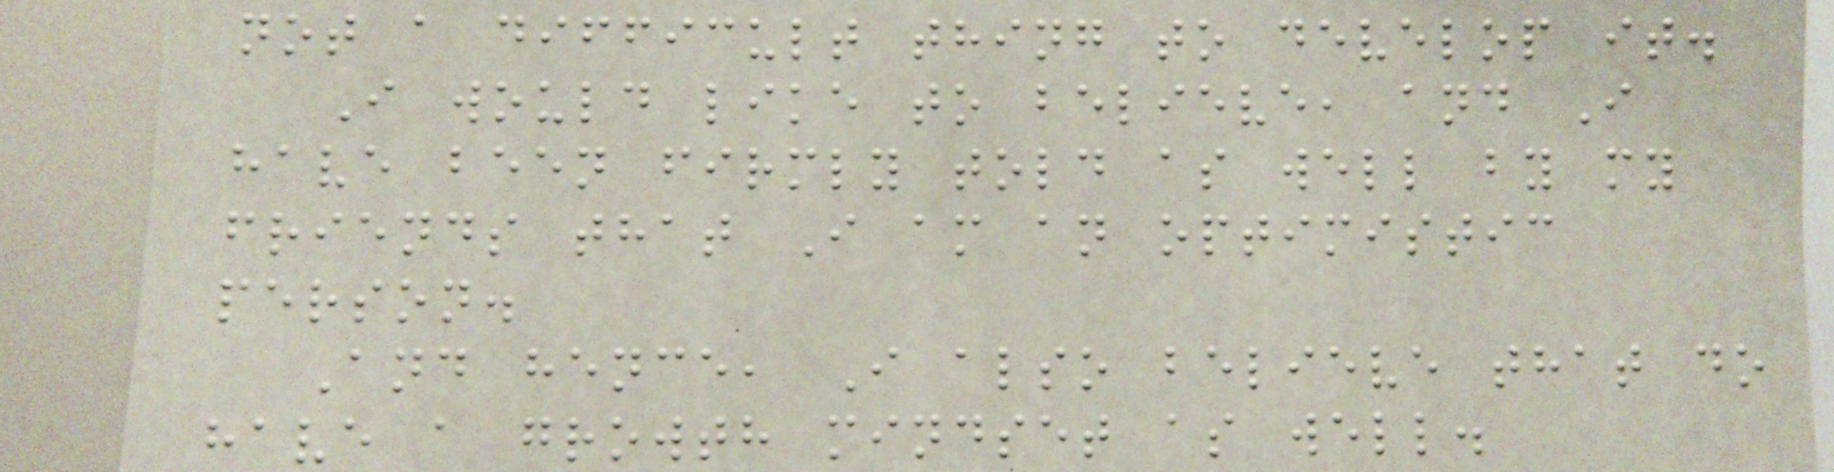not a difficult thing to develop it.
I would like to believe, and I
have been firmly told as well by my
friends that I am an optimistic
person.
And hence, I also believe that do
have a growth mindset as well.
